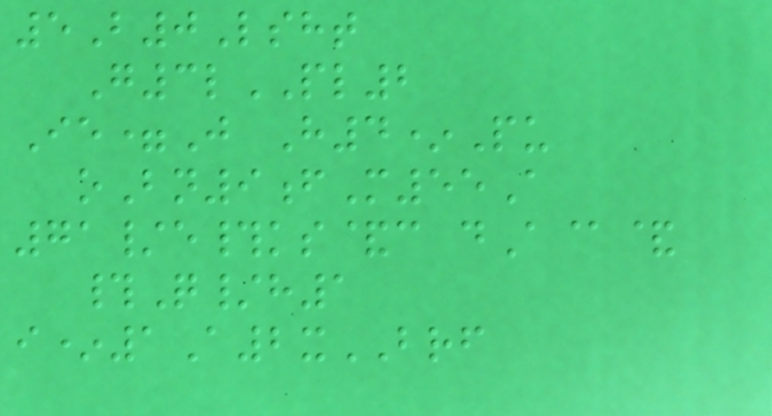5B0Lsht
G3lPL2
Ie=J H4*Pu
oBn9fM55A
71/e#ks&c dA@&
#Q/h1
i*1A2xBRF
